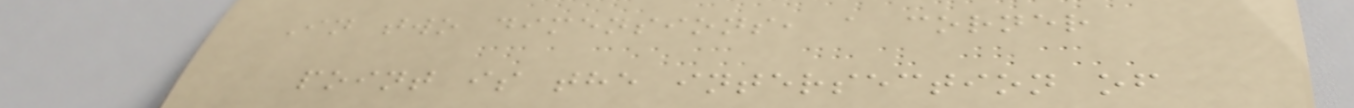In two dimensions, a corner
point is the intersection of
